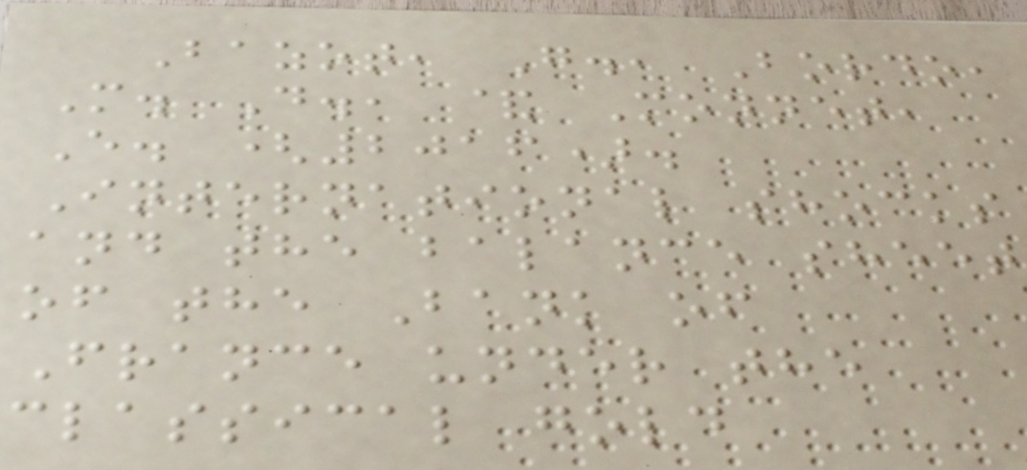Bazot, G., Bordo,
M. D., & Monnet,
E. (2016).
International shocks
and the balance sheet
of the Bank of
France under the
classical gold
